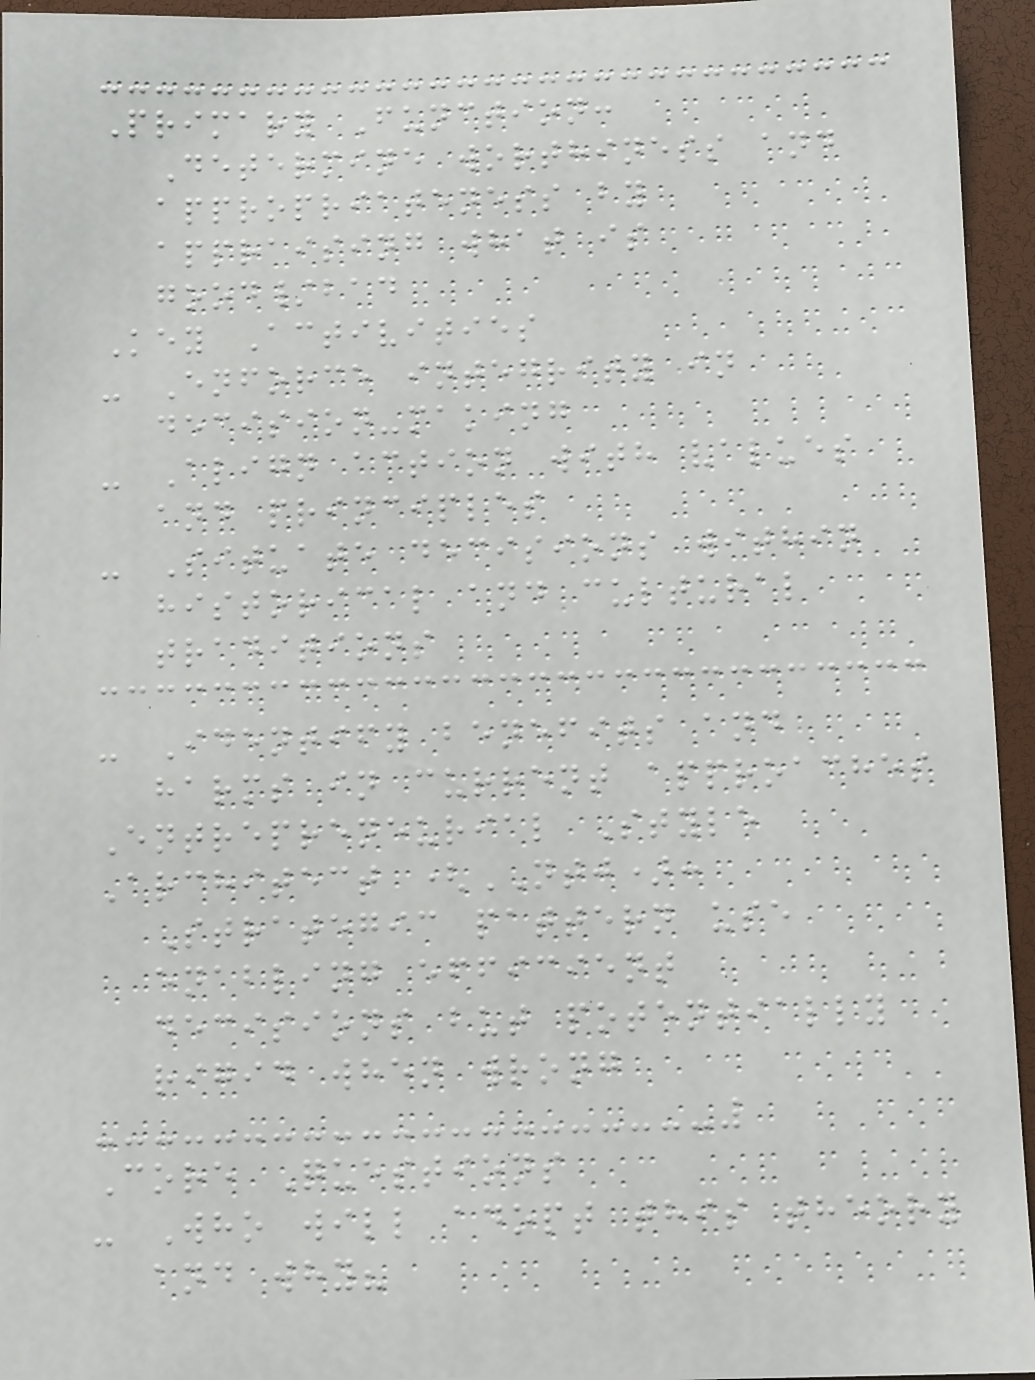Primary Function:
Determine worthiness and
appropriateness by
appraising what is
good/bad
Key Activities
- Enforce integrity in
decision-making
- Align action with values
and principles
- Situate decisions within
historical and cultural
traditions
- Identify benefits and
harms in current approaches
Entrepreneurial Style
Architect (NTJ):
Strategic pattern use
enabling efficient
decisions but potentially
rigid when wrong
Core Questions
- Who will adopt this theory
and why?
